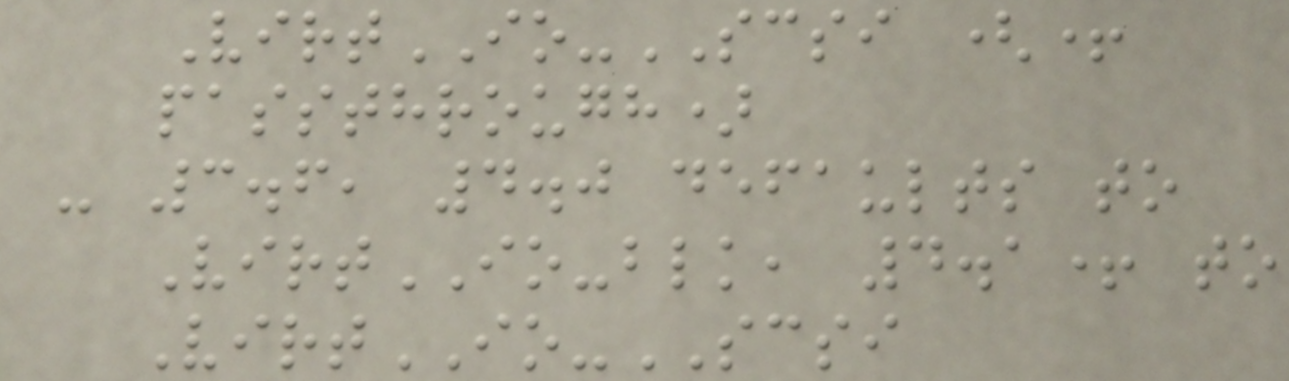VirtIO-SCSI (+
passthrough)
- 3.6, 4.0 defaults to
VirtIO-blk, 4.1+ to
VirtIO-SCSI
